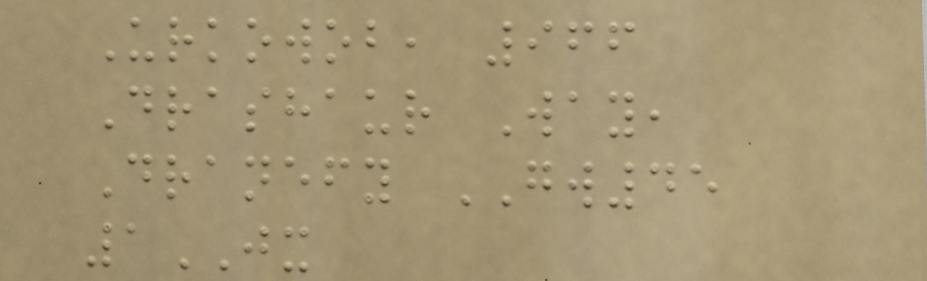Urkowob, 966
Drashaur Way,
Dranefy GW45
1JX
